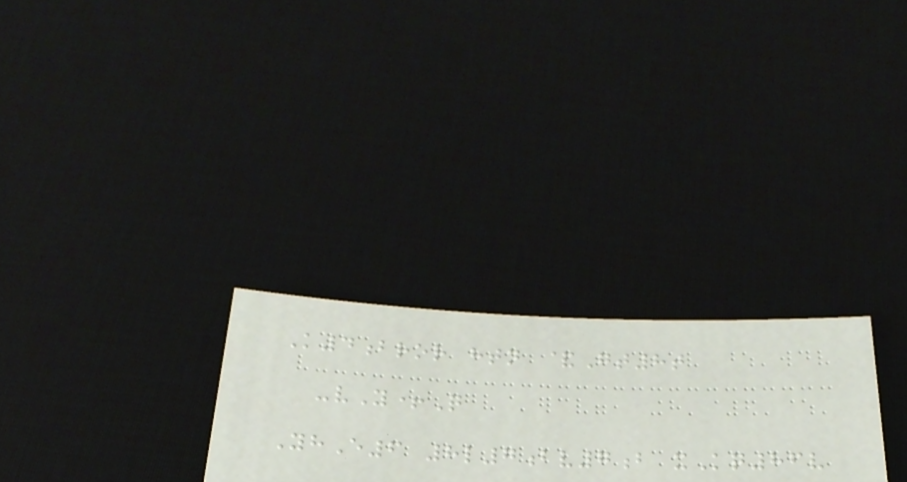K4bror htn &Gt8t
-vY+Q
YhE6 8l7bv7b xKq86v
